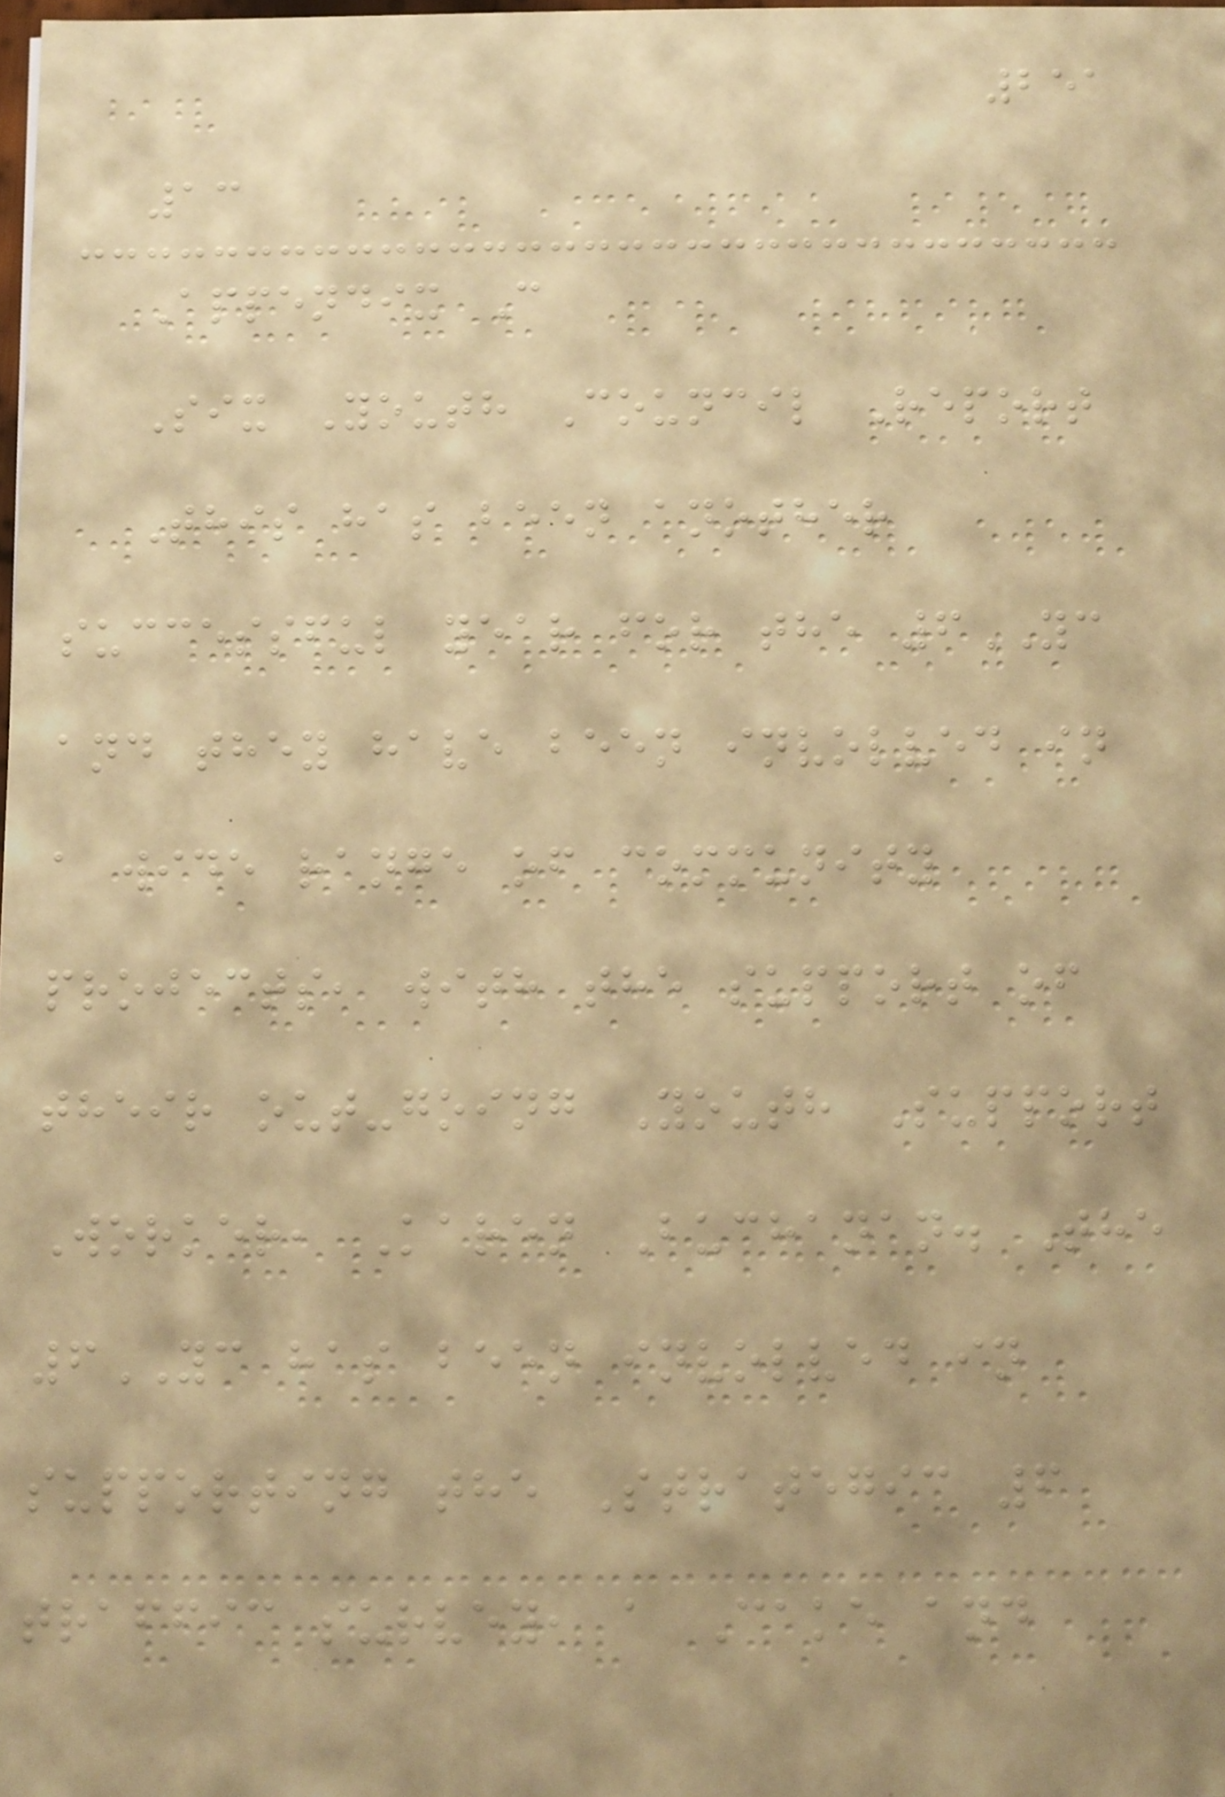251
13
Appendix C
Six Youth Council Report
This has been another
successful year for the 6YC
and they have been involved in
a wide range of community
projects, with the support of
their out-going Youth Support
Worker, Karen Buchanan. The
6YC has been involved in
supporting the Strategic 6
traffic survey, a Cake and
